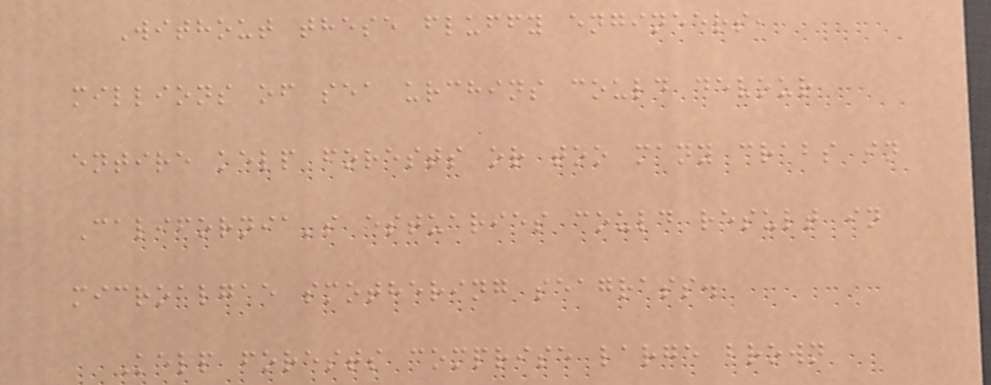Without these fluffy engineers,
millions of sea urchins could devour
entire kelp forests or too many crabs in
California's estuaries could result in
microalgae smothering seagrass.
Kelp forests comprise large brown
